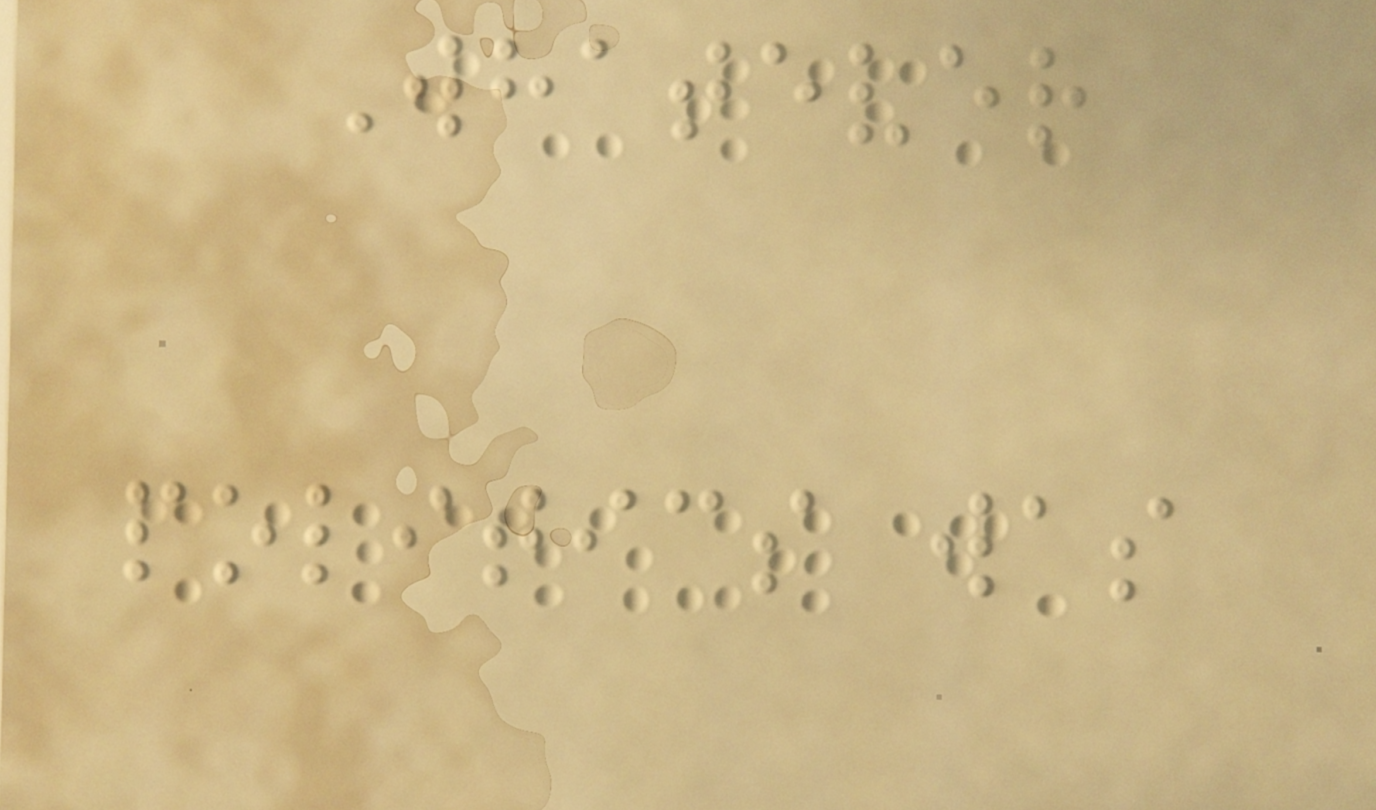Whatever
politics was
